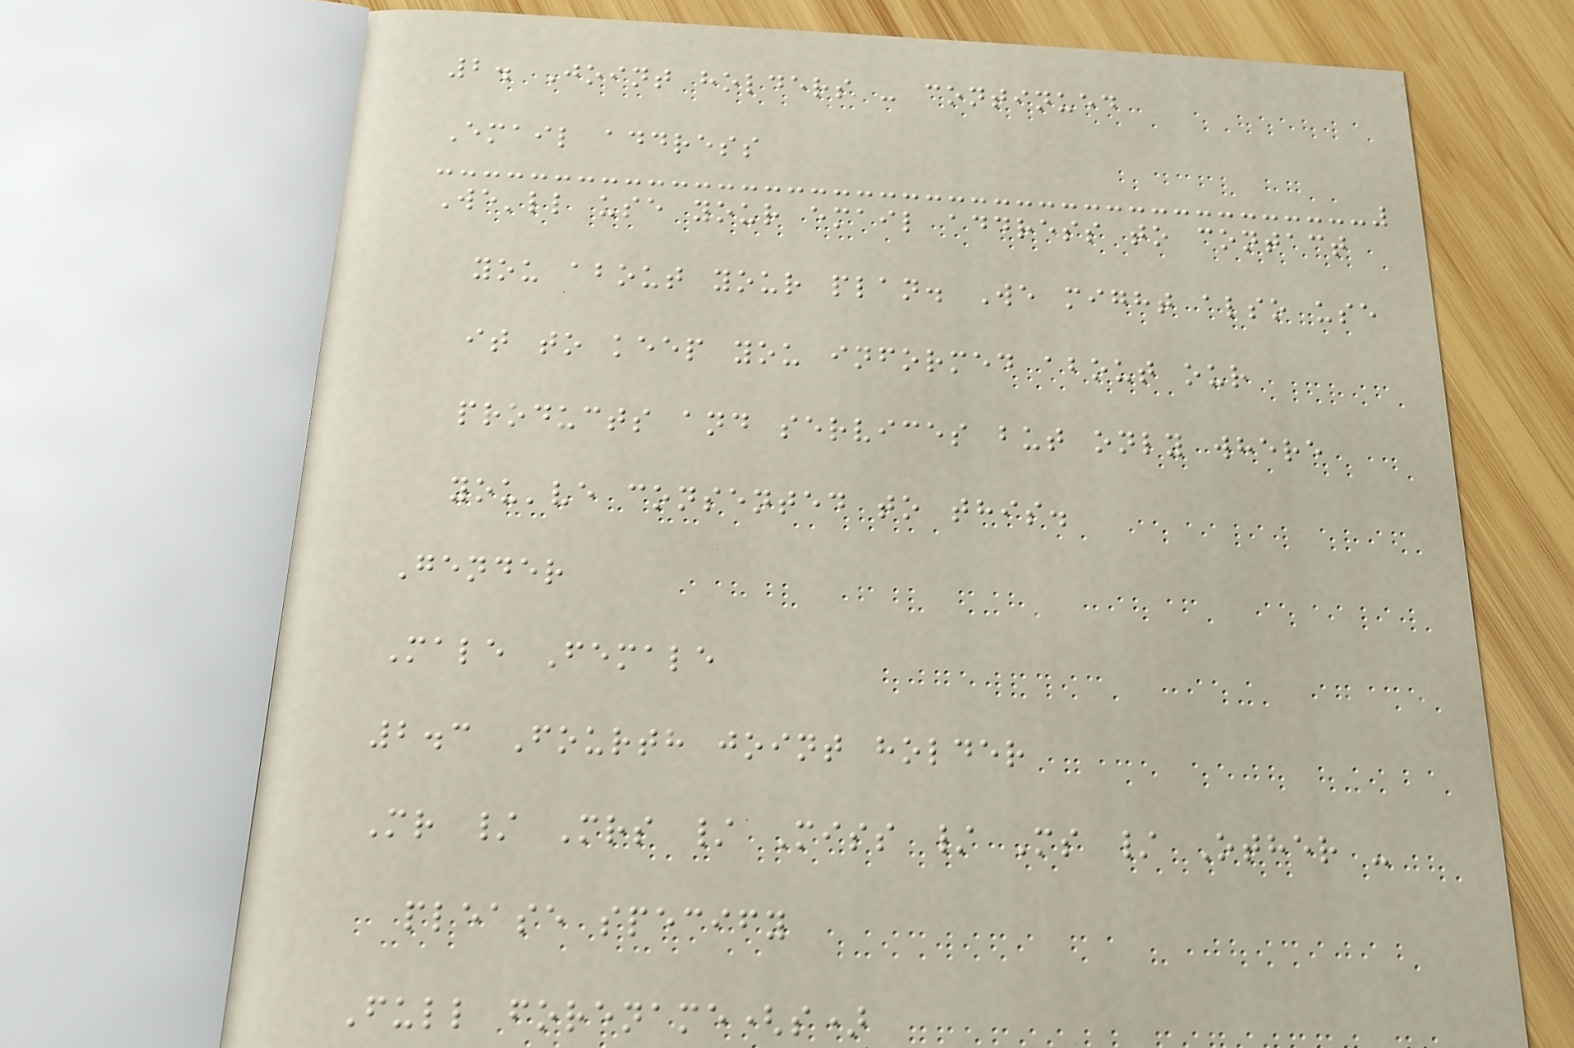2. Joint holders - continued
Email address
We'll use your email address to contact
you about your plan. We might also use
it to keep you informed about our
products and services but only where
you've consented to this.
Gender
Male Female
2.3 Fourth joint holder
Mr / Mrs / Miss / Ms / Other -
please specify
Full forename(s)
